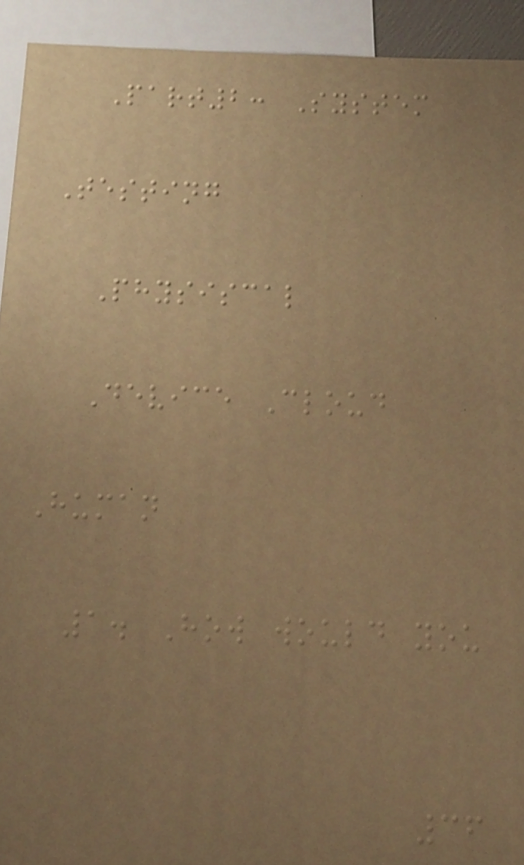Part2: System
Testing
Physiscal
Device Cloud
Human
1. How would you
36
